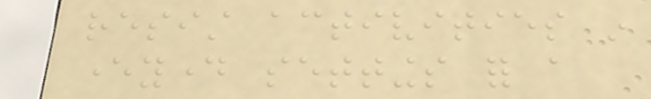resist activities in
everyday settings for a
